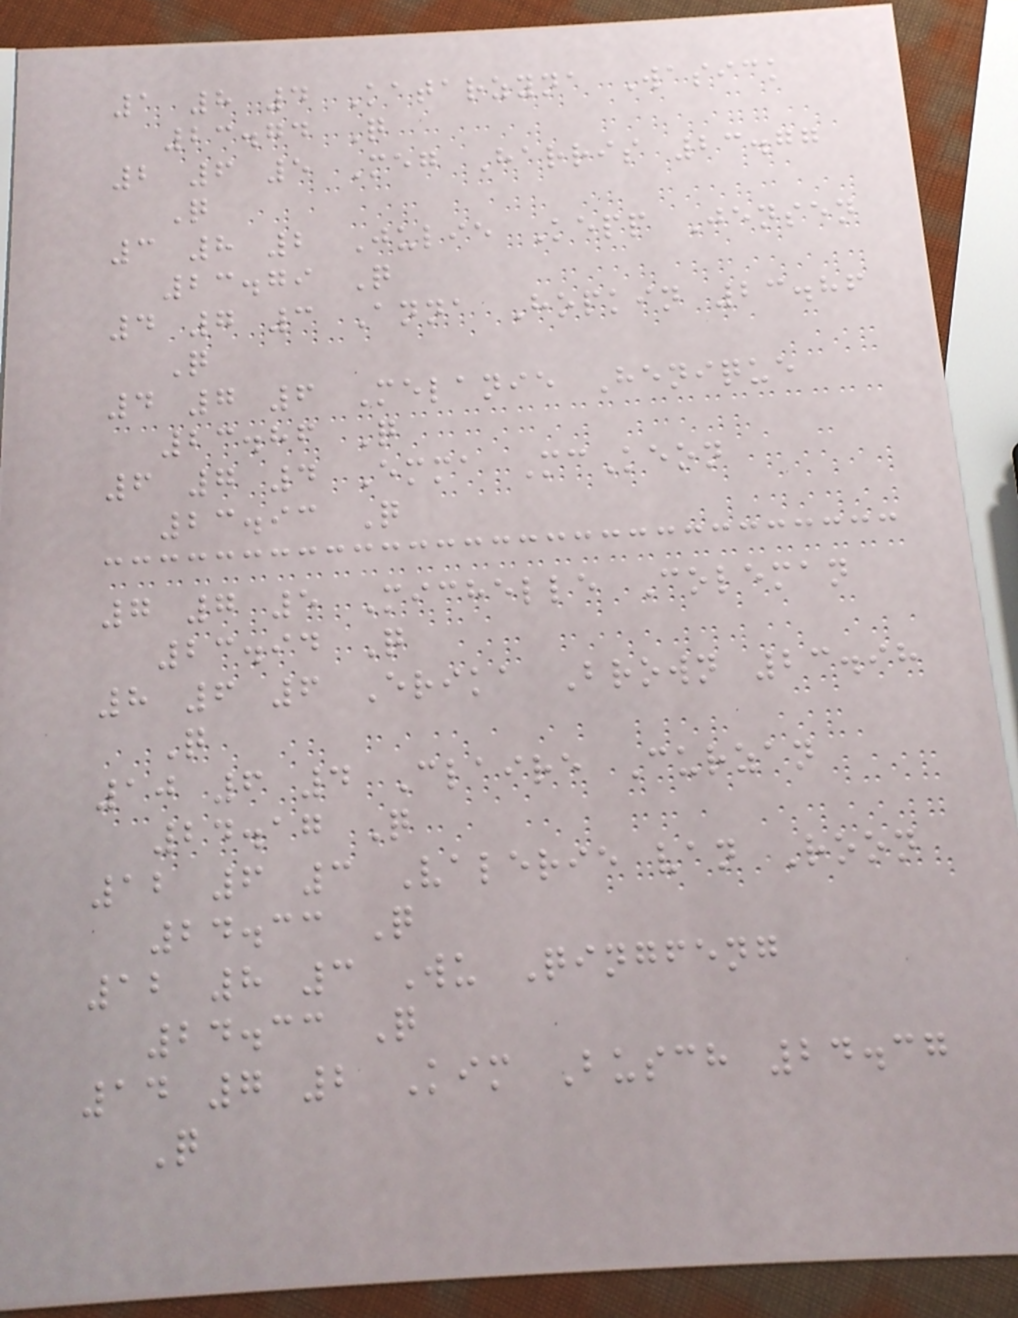1 8 4 Katarzyna Wasick
23.74 Q
2 6 5 Meg Harris 23.77
Q
3 8 2 Julie Kepp Jensen
23.79 Q
4 7 3 Anna Hopkin 23.86
Q
4 7 6 Melanie Henique
23.86 Q
6 7 4 Emma McKeon
23.93 Q
7 7 5 Michelle Coleman
23.94 Q
8 6 6 Erika Brown 23.98
Q
10 6 4 Claire Curzan
24.17 Q
12 6 3 Valerie van Roon
24.33 Q
12 8 3 Wu Qingfeng
24.33 Q
14 7 2 Kim Busch 24.37
Q
